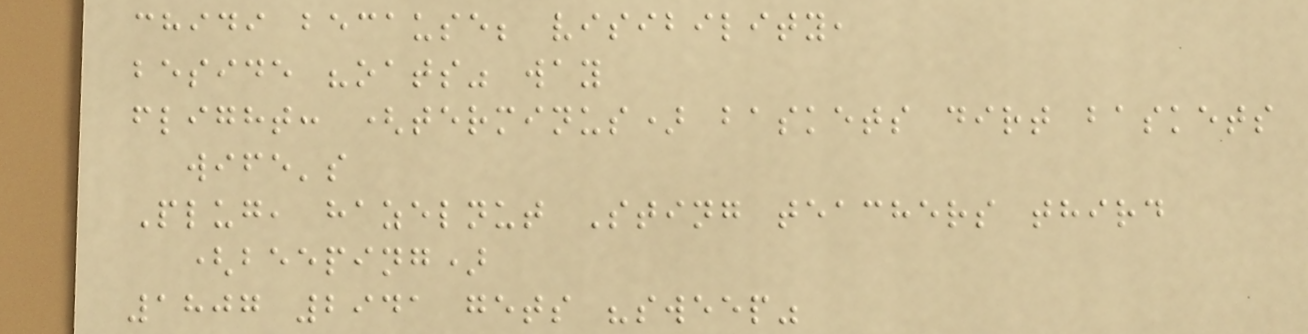chidi because; visibility,
beside "oats" way
flight: (terminus) baskets dirt baskets
wife's
Plug, hazelnut Sting teachers third
(beeping)
1807 2941 gets "sweep"
